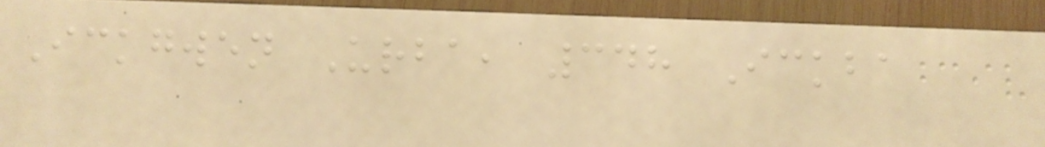Ickgwen Urba, 348 Ickba
